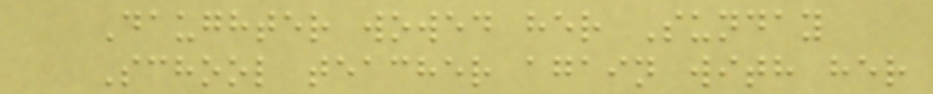Daughter wowed her Sunday
School teacher again with her
